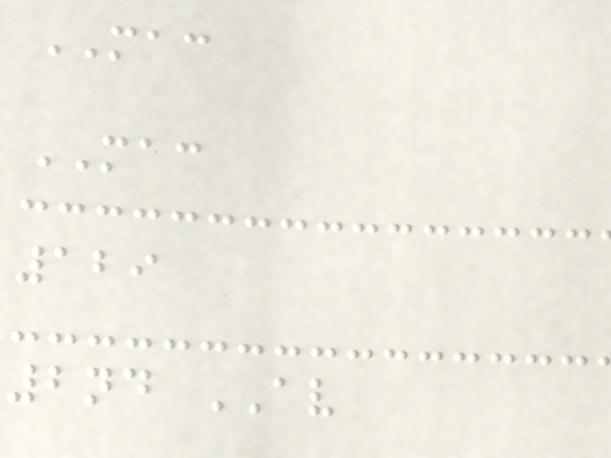MAC
MAC
129
2nd AV
